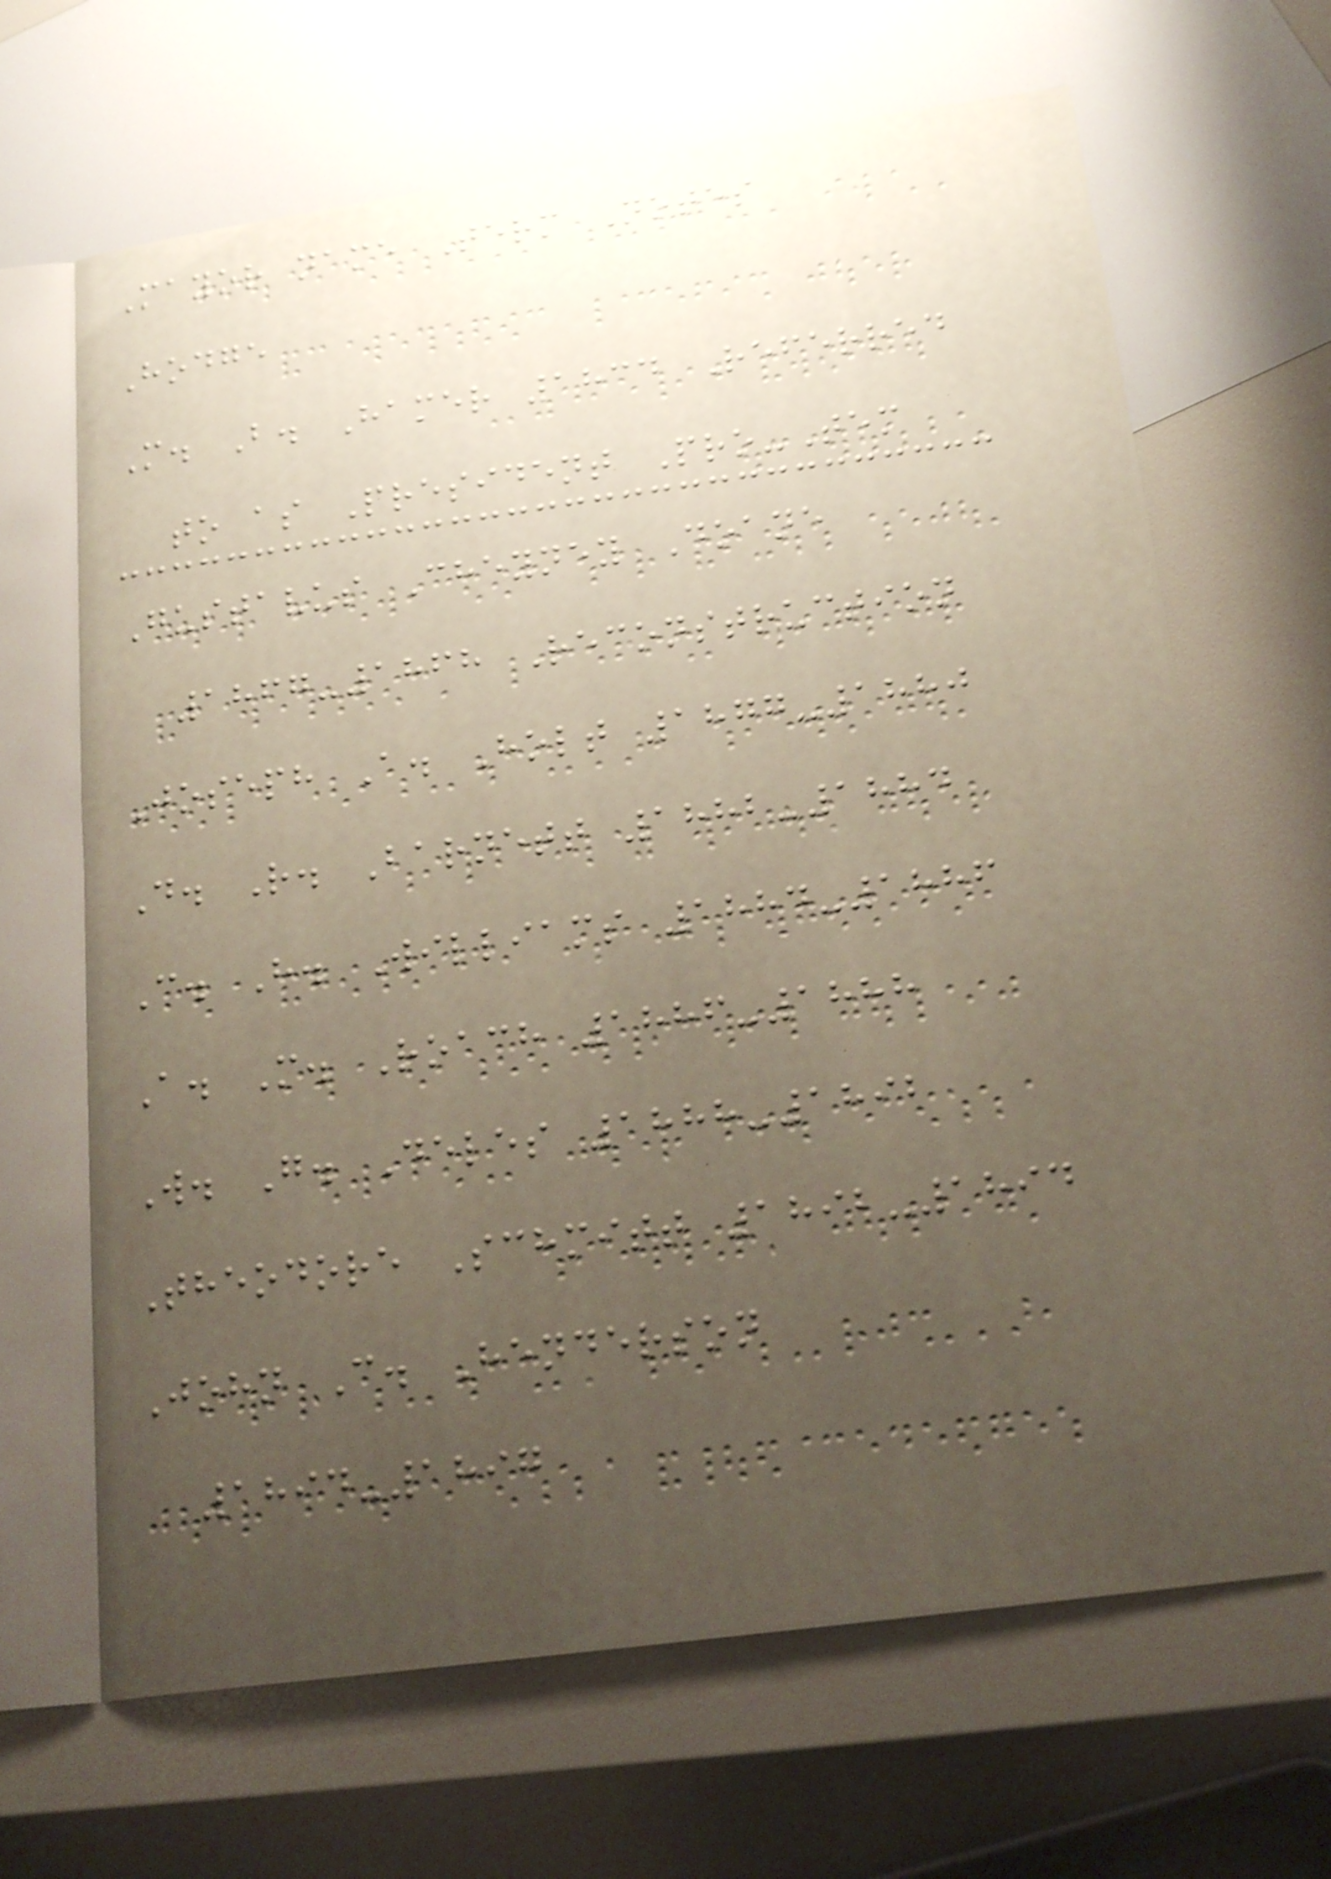Mayor name Term Notes
Hodge
M. B. Hamer 1834 Referred
to as President Pro-Tem
Gustavus Cheyney Doane
1867-1868 Reconstruction
Joseph A. Holt 1877-1880
D. R. Barnett 1882-1884
C. H. Williams 1884-1886
A. M. Roach 1886-1888
W. G. Deles 1888-1892
Theodore Schmitt 1892-1894
John C. Henderson
1894-1897
